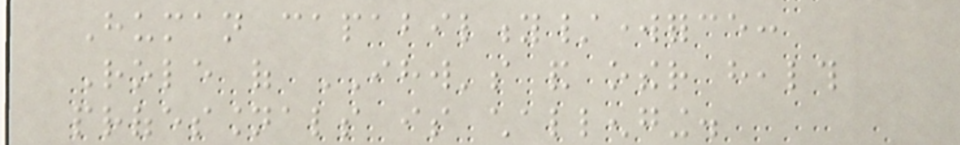Human capability/workforce:
Role of IHW's and other health
professionals is challenging.
